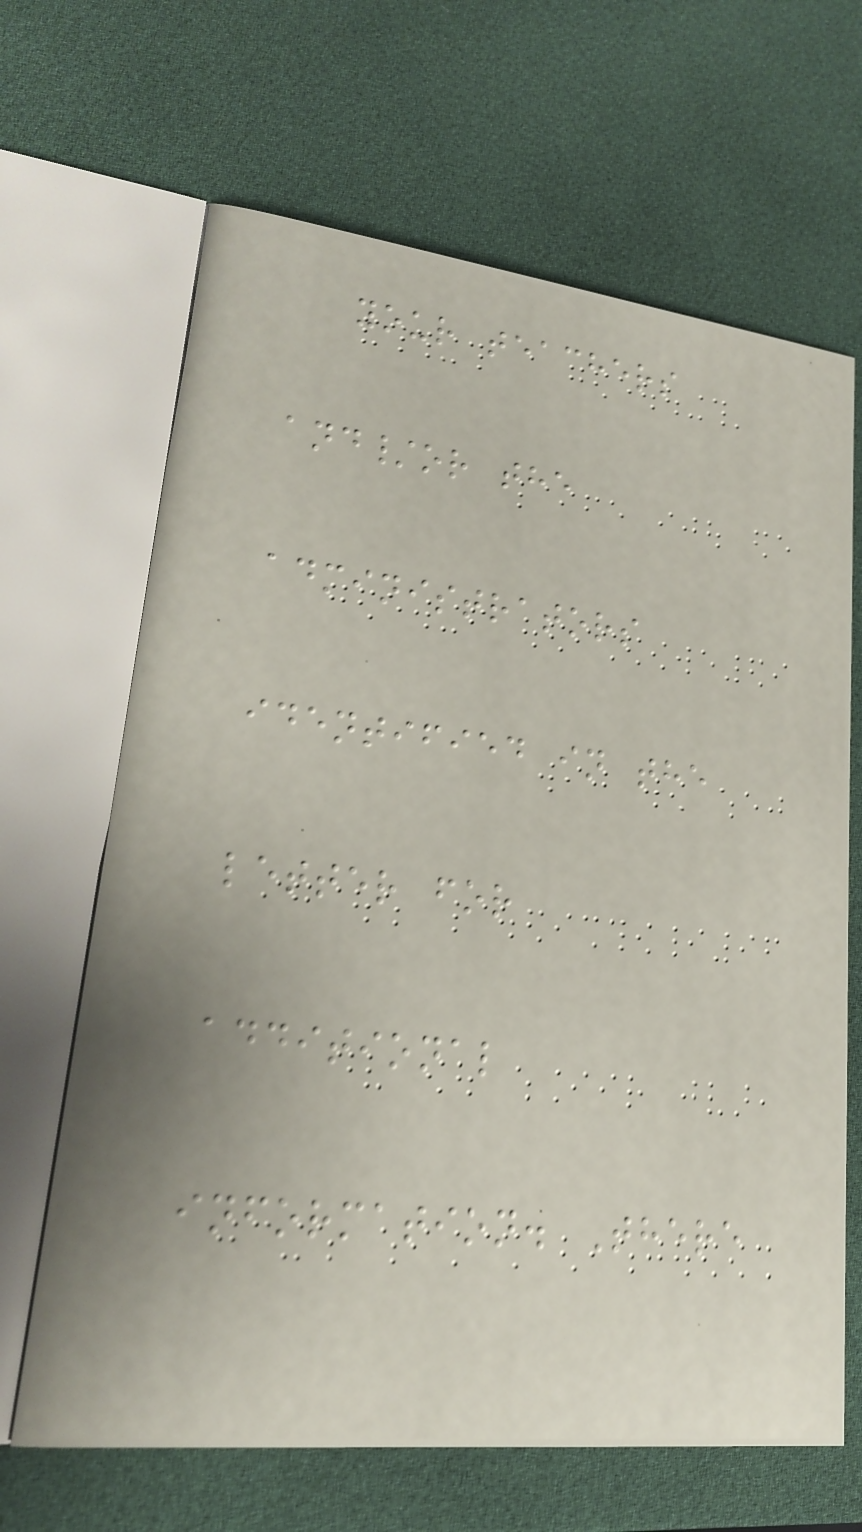your teachers
and/or the
administrators
identified in the
letter for
additional
information. There
